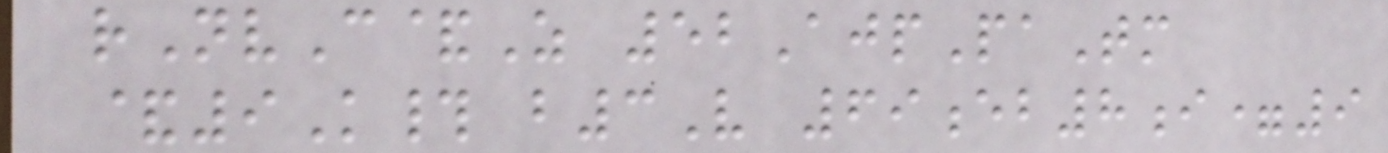rNvC&Z 52AjpPaTm
&9K# b3V 69eb8i=9
